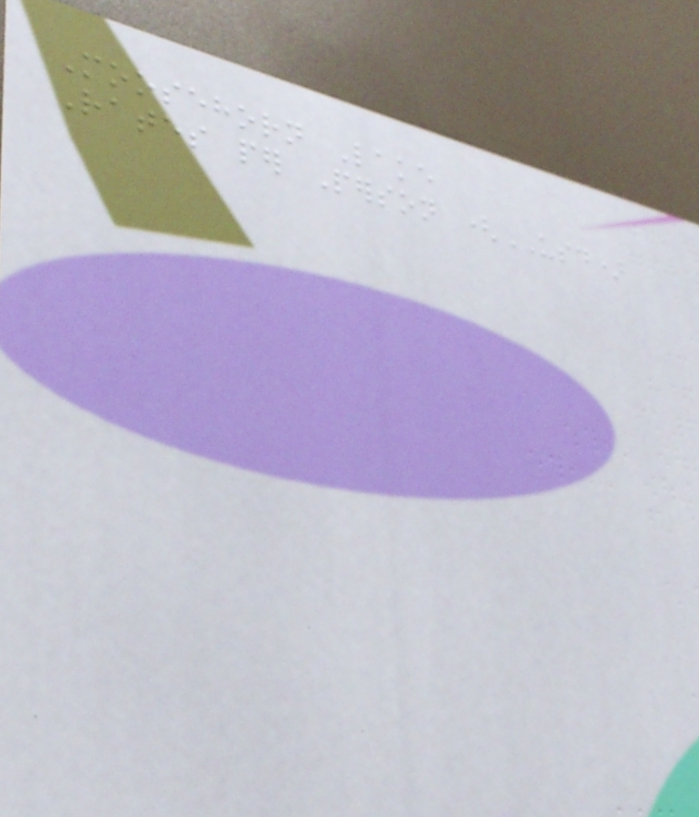Moosehorn Lake
Rates per Person (USD)
